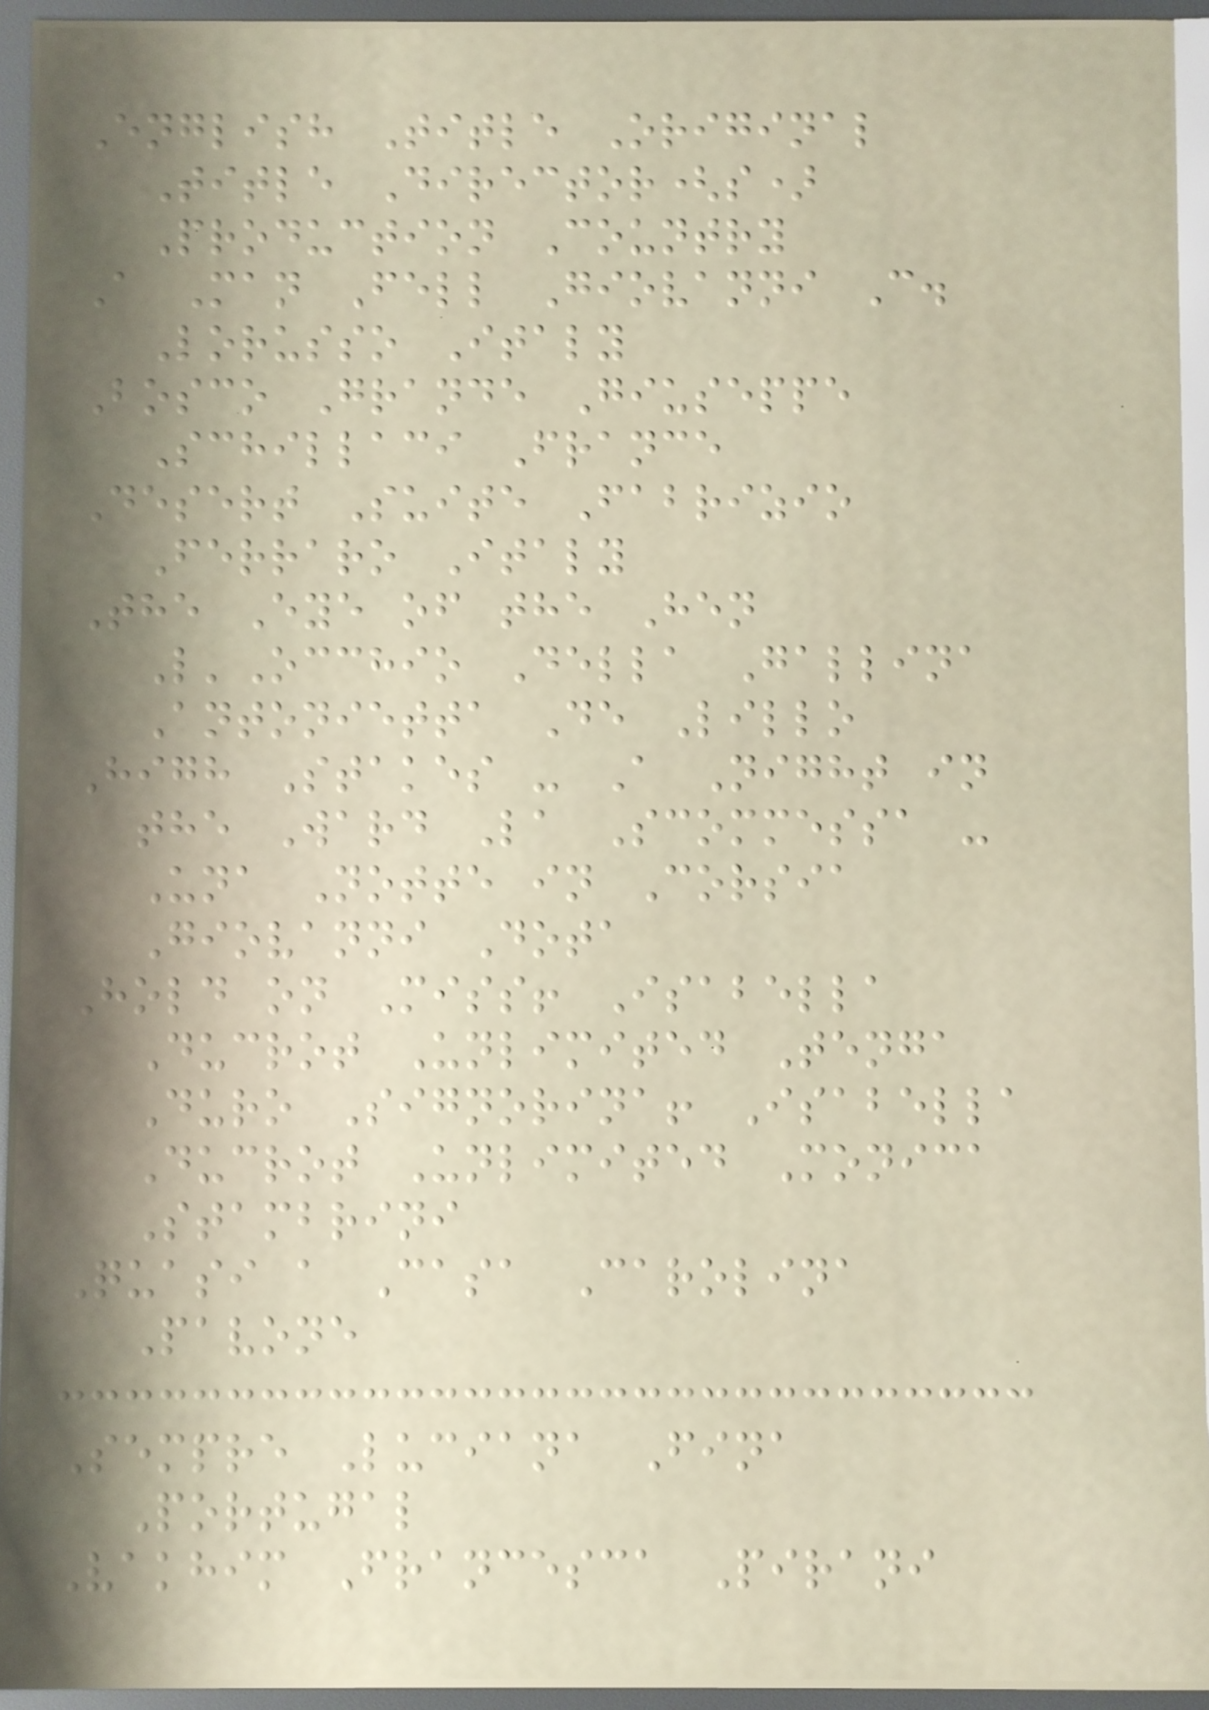English Title Original
Title Director(s)
Production Country
A Man Fell Giovanni C.
Lorusso Italy
Bosco Grande Giuseppe
Schillaci France
Desert Suite Fabrizio
Ferraro Italy
The Eye of the Hen
L'Occhio Della Gallina
Antonietta De Lillo
High Stakes - A Night in
the Ward La Scommessa -
Una Notte in Corsia
Giovanni Dota
Hold on Miss! Isabella
Ducrot Unlimited Tenga
Duro Signorina! Isabella
Ducrot Unlimited Monica
Stambrini
Quasi a Casa Carolina
Pavone
Sempre Luciana Fina
Portugal
Vakhim Francesca Pirani
